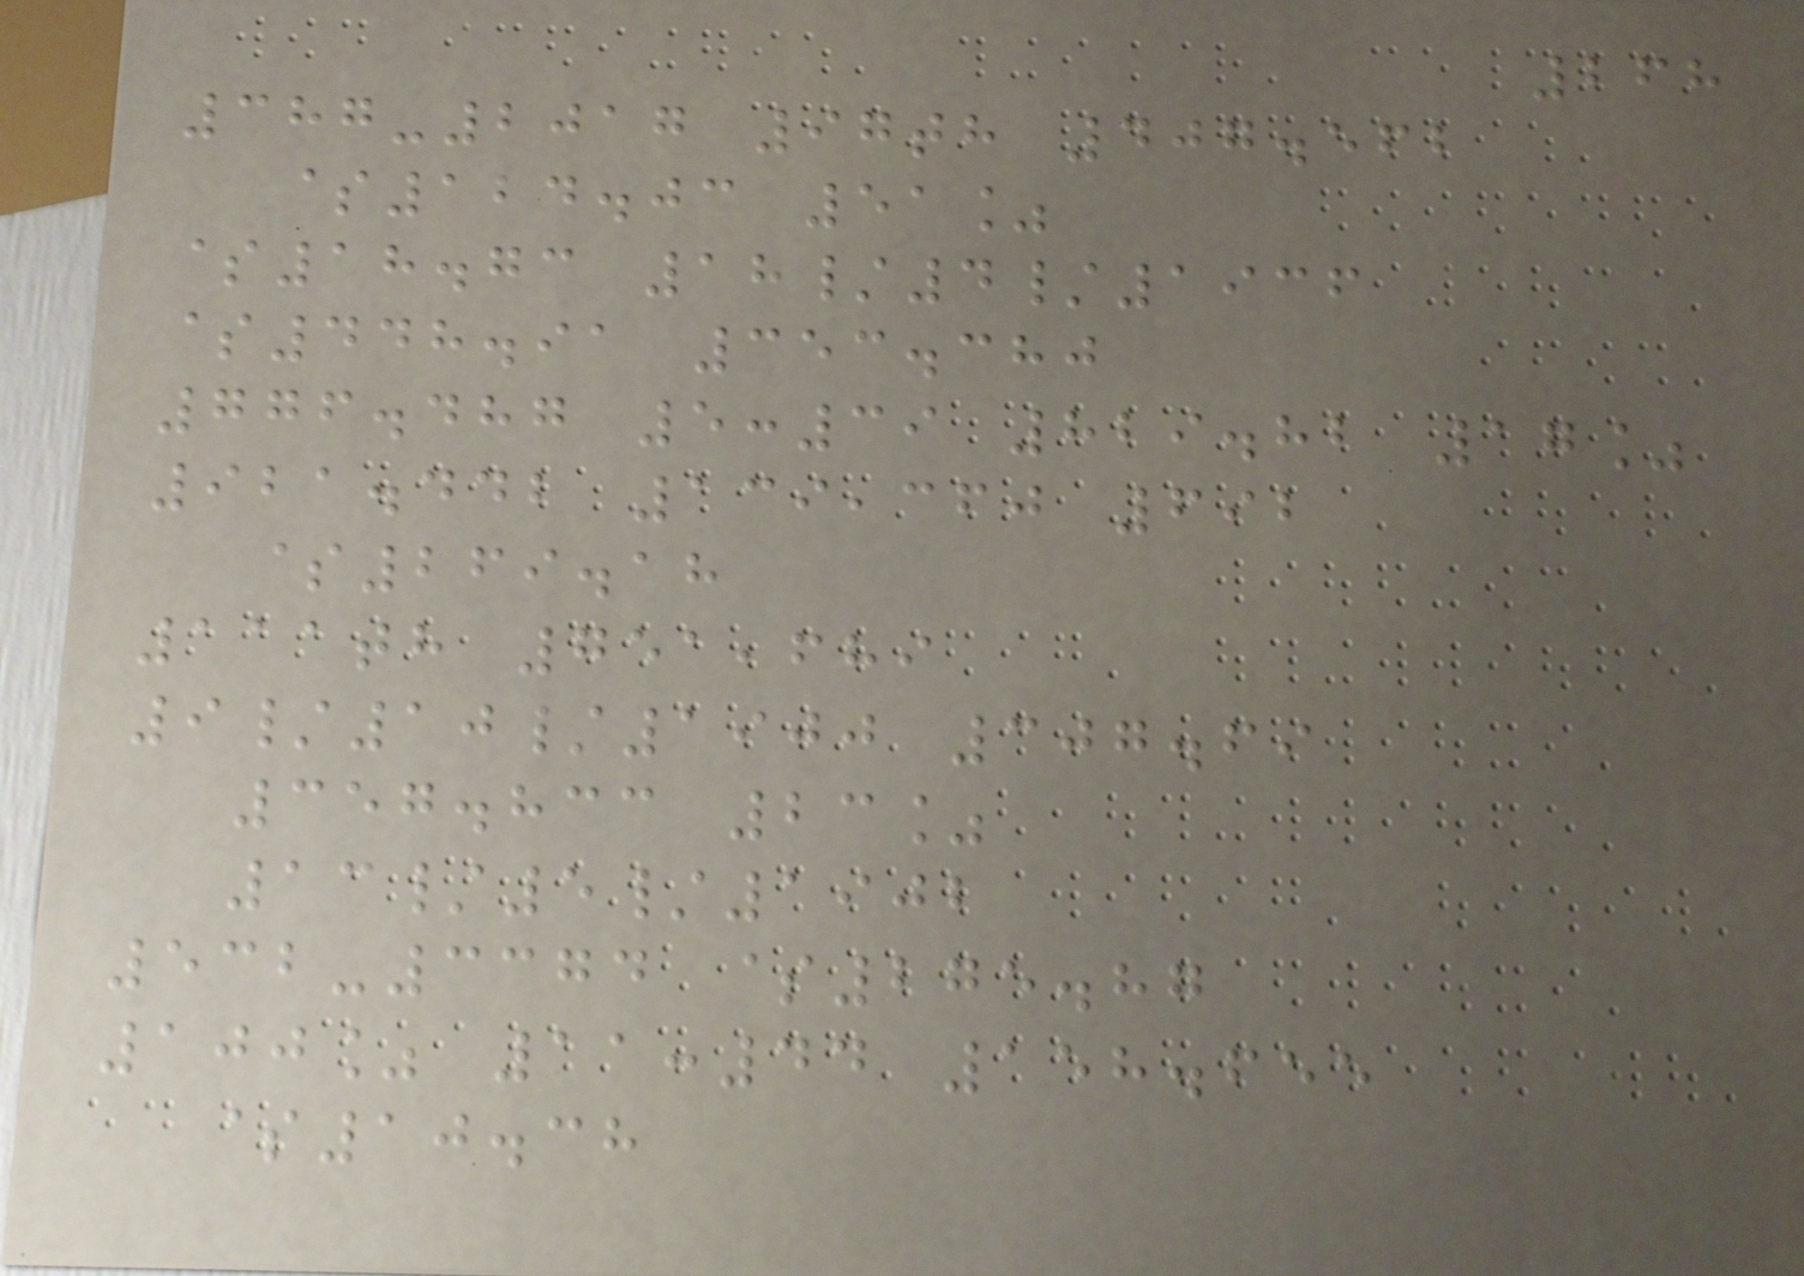268
387-2017 97th 407.562
$124.03 51%
$18.73 18/4/1936
$448.91 353.380
776.487 5:39 829.82 17%
921.442 139,360 692
$269.18
111th 751,689
9/10/1900 307.69
357.833 23%
13/5/1902
532-3374 $275.87
100% 11:44 158.655
$10.38
